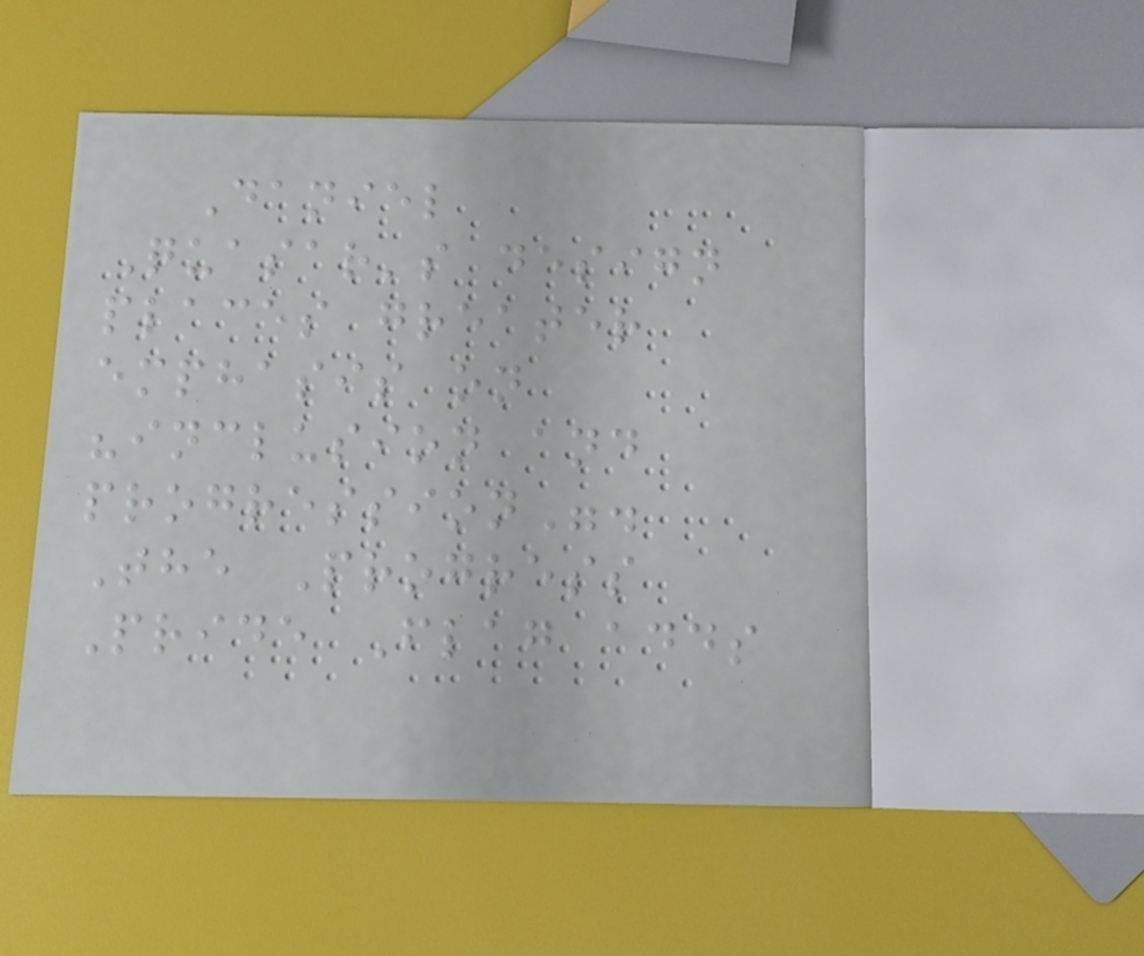Daniel
Quasar's design
places greater
emphasis on
"inclusion and
progression".
The Progress
Pride Flag adds
